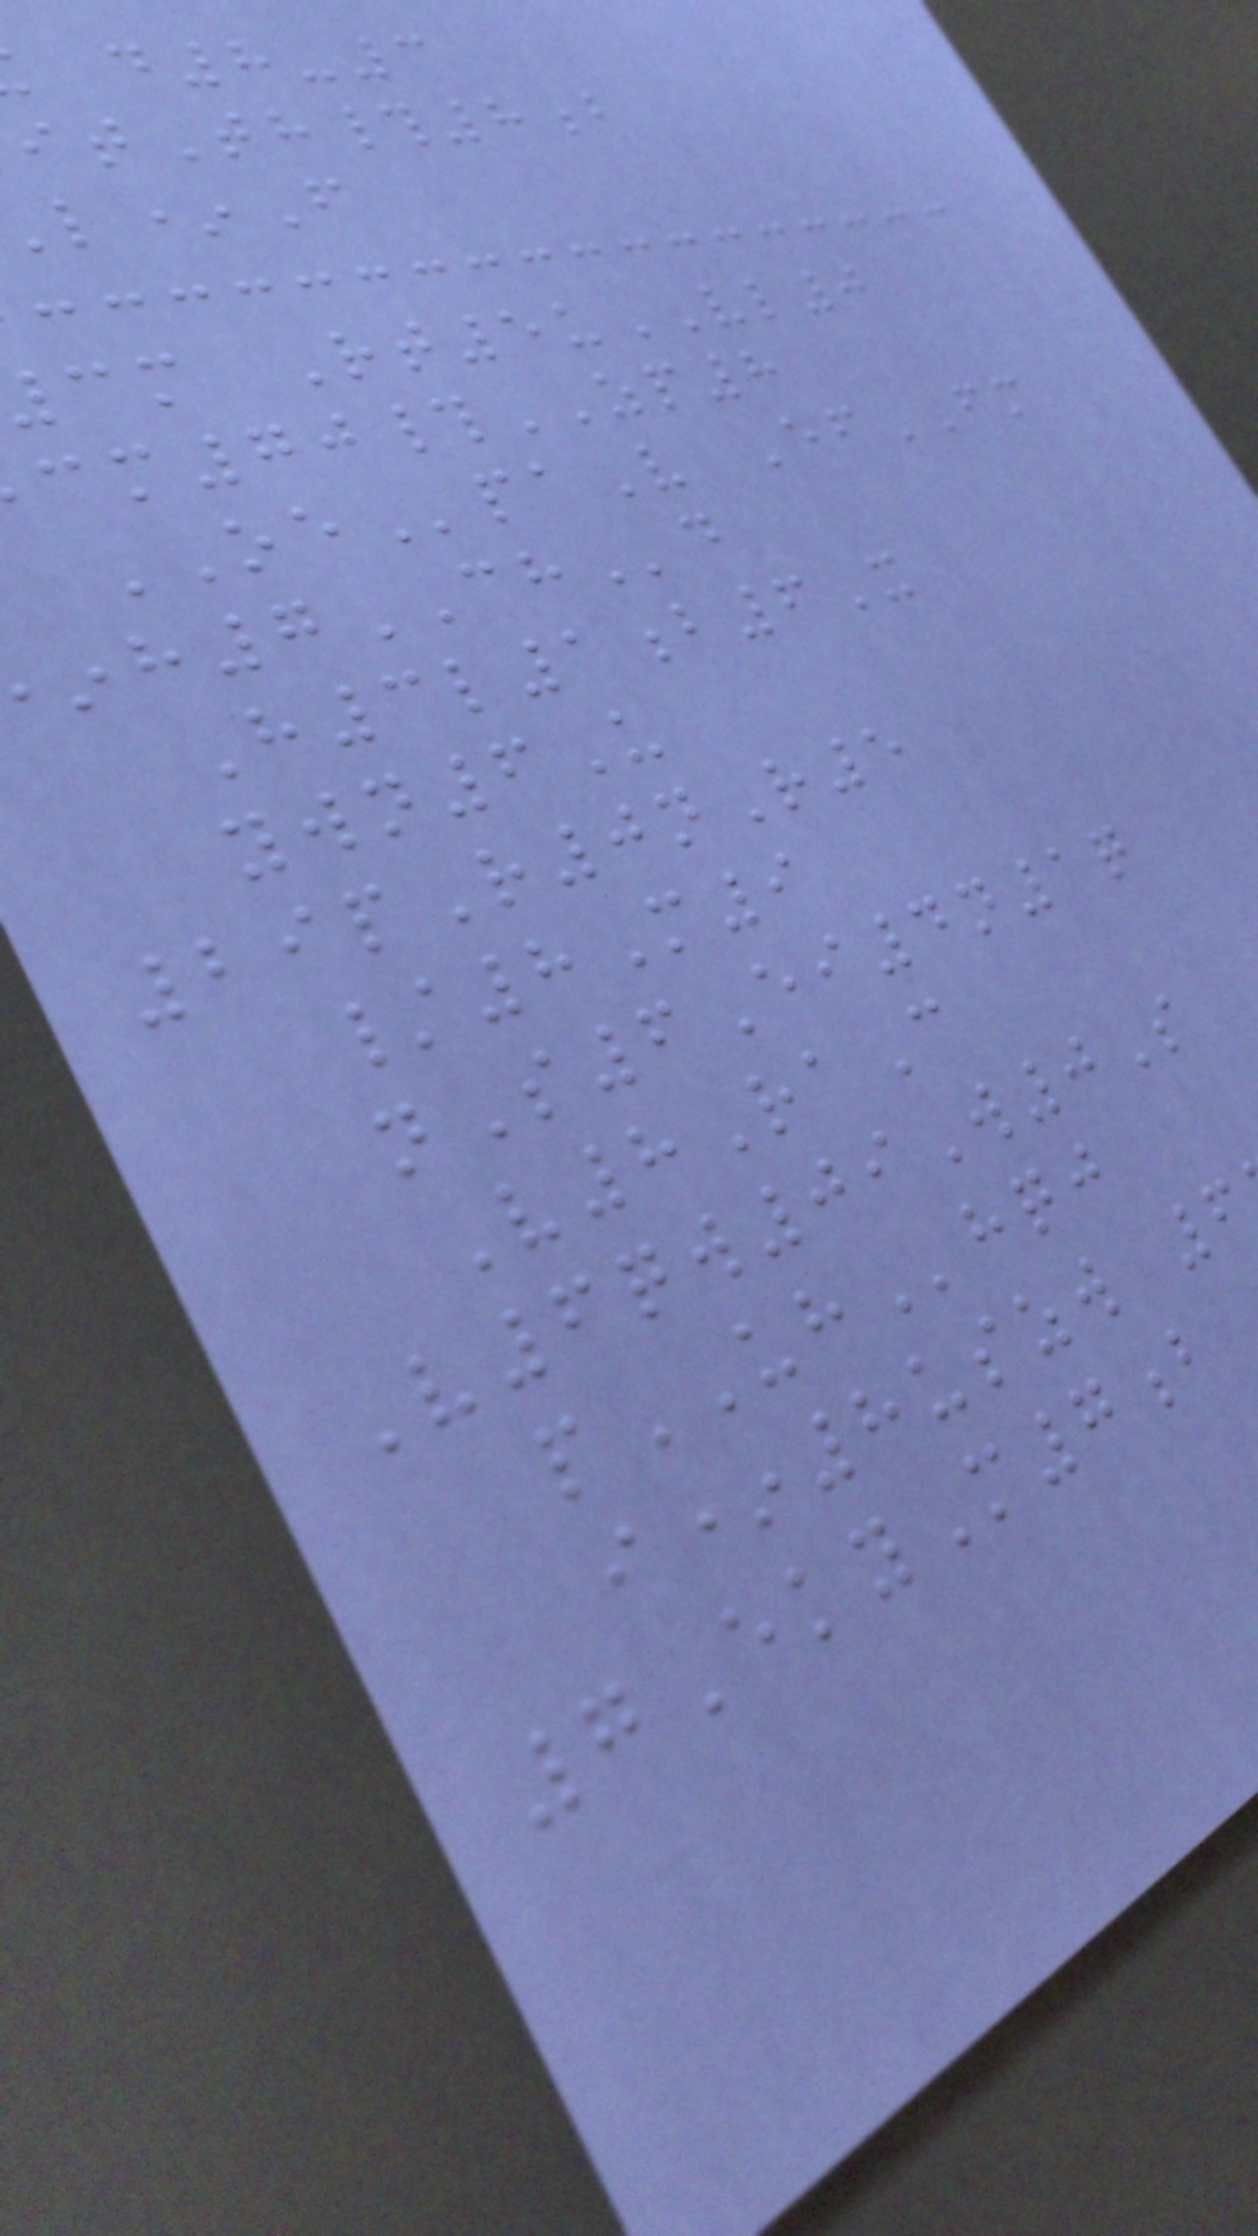d8-3
tTh#8b
*F
cm Rt5uVL0
m70#ZP8
OEpaV EfFM
h7CHd
H3l1b6X
ywn6U
29pR0nR5
/8M9
nS6Ei4n1q
V8RaC
V6qw09W0S
pUHhqj
i*8uszw 6
7EkyM7b
